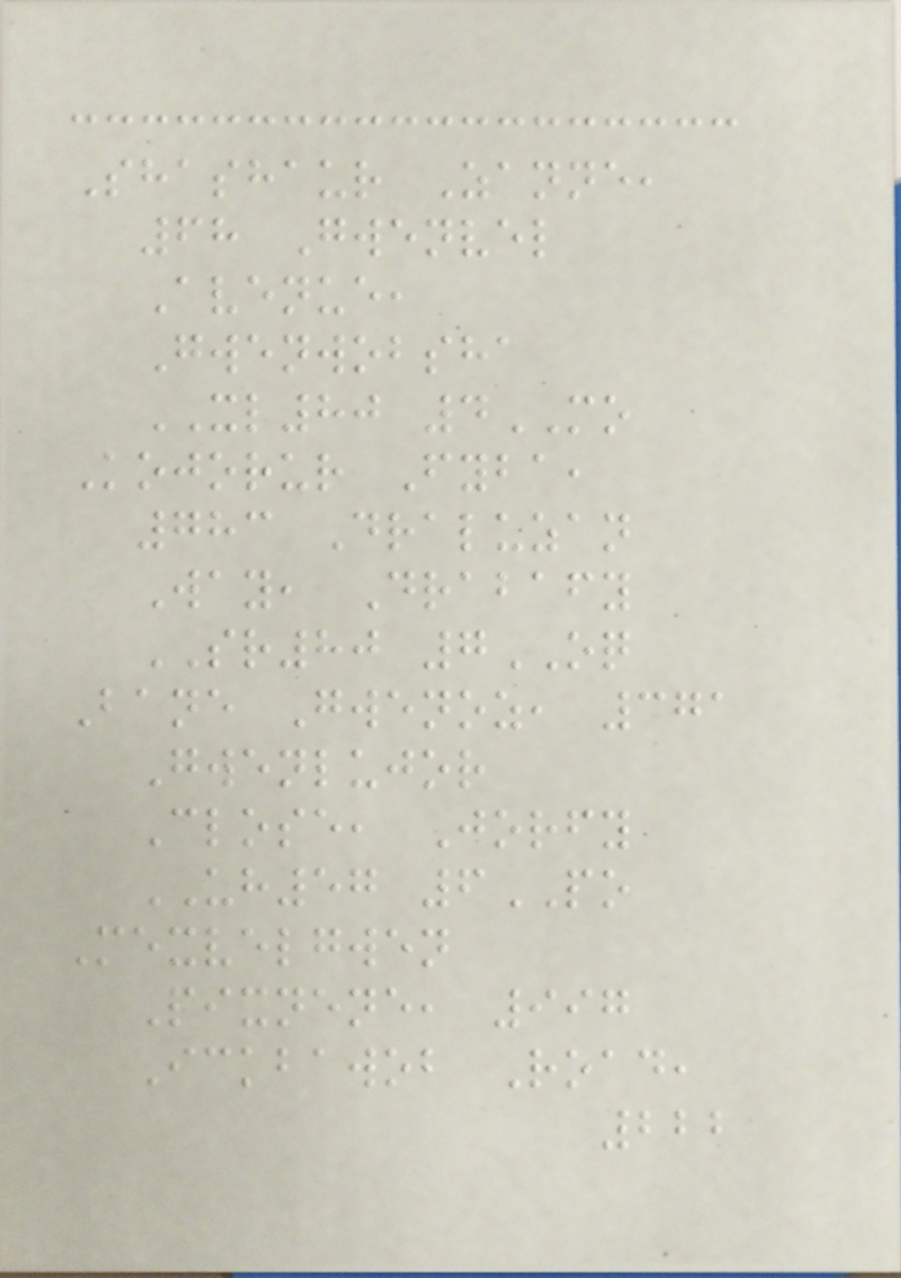Shashaur Zanne,
68 Gwenvel
Avenue,
Gwenwobsha
XL80 4MO
Kojorur Fyba,
783 Draluzan
Way, Drabafy
SR80 7OQ
Bane Gwenoz, 371
Gwenlujor
Close, Jorfy
UH57 6PO
Mexvelgwen
Pixnene, 997
Ickbawob Road,
222
